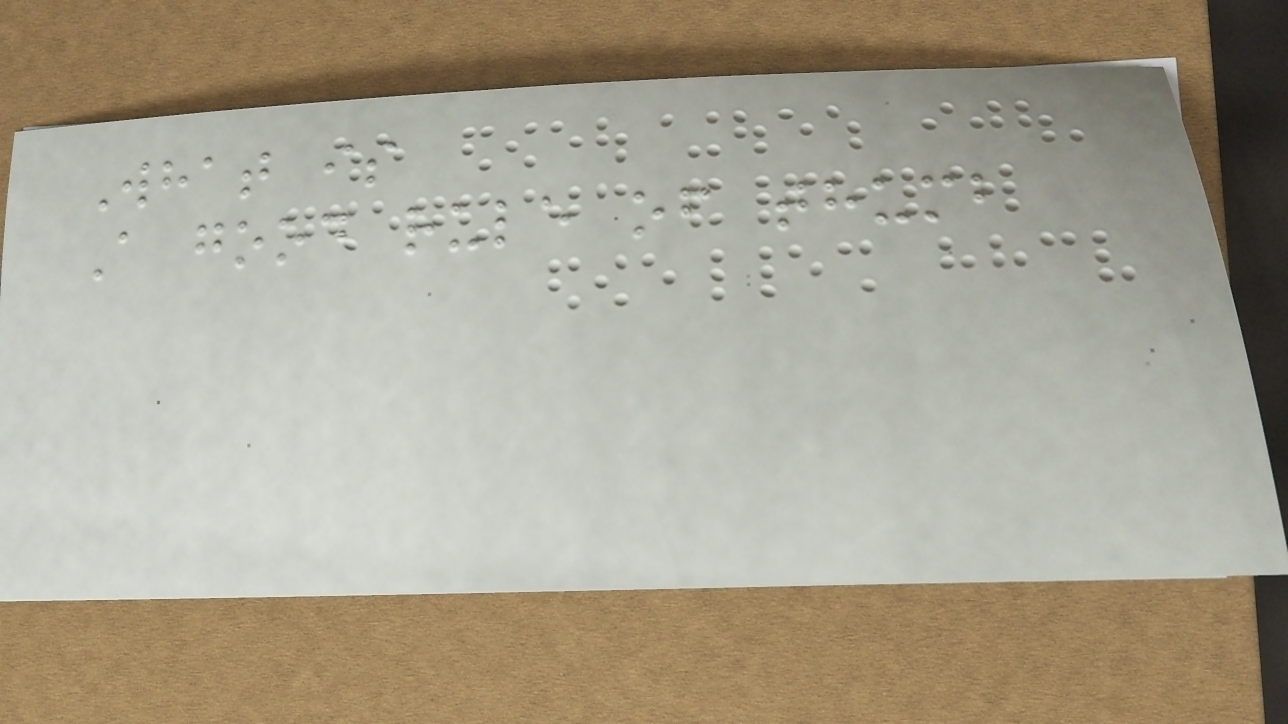What is
A good rule of thumb
